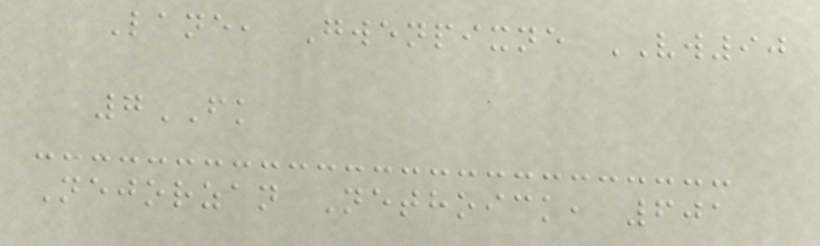Lane, Gwenpixne VW90
7FK
Nejorzan Nethoick, 601
